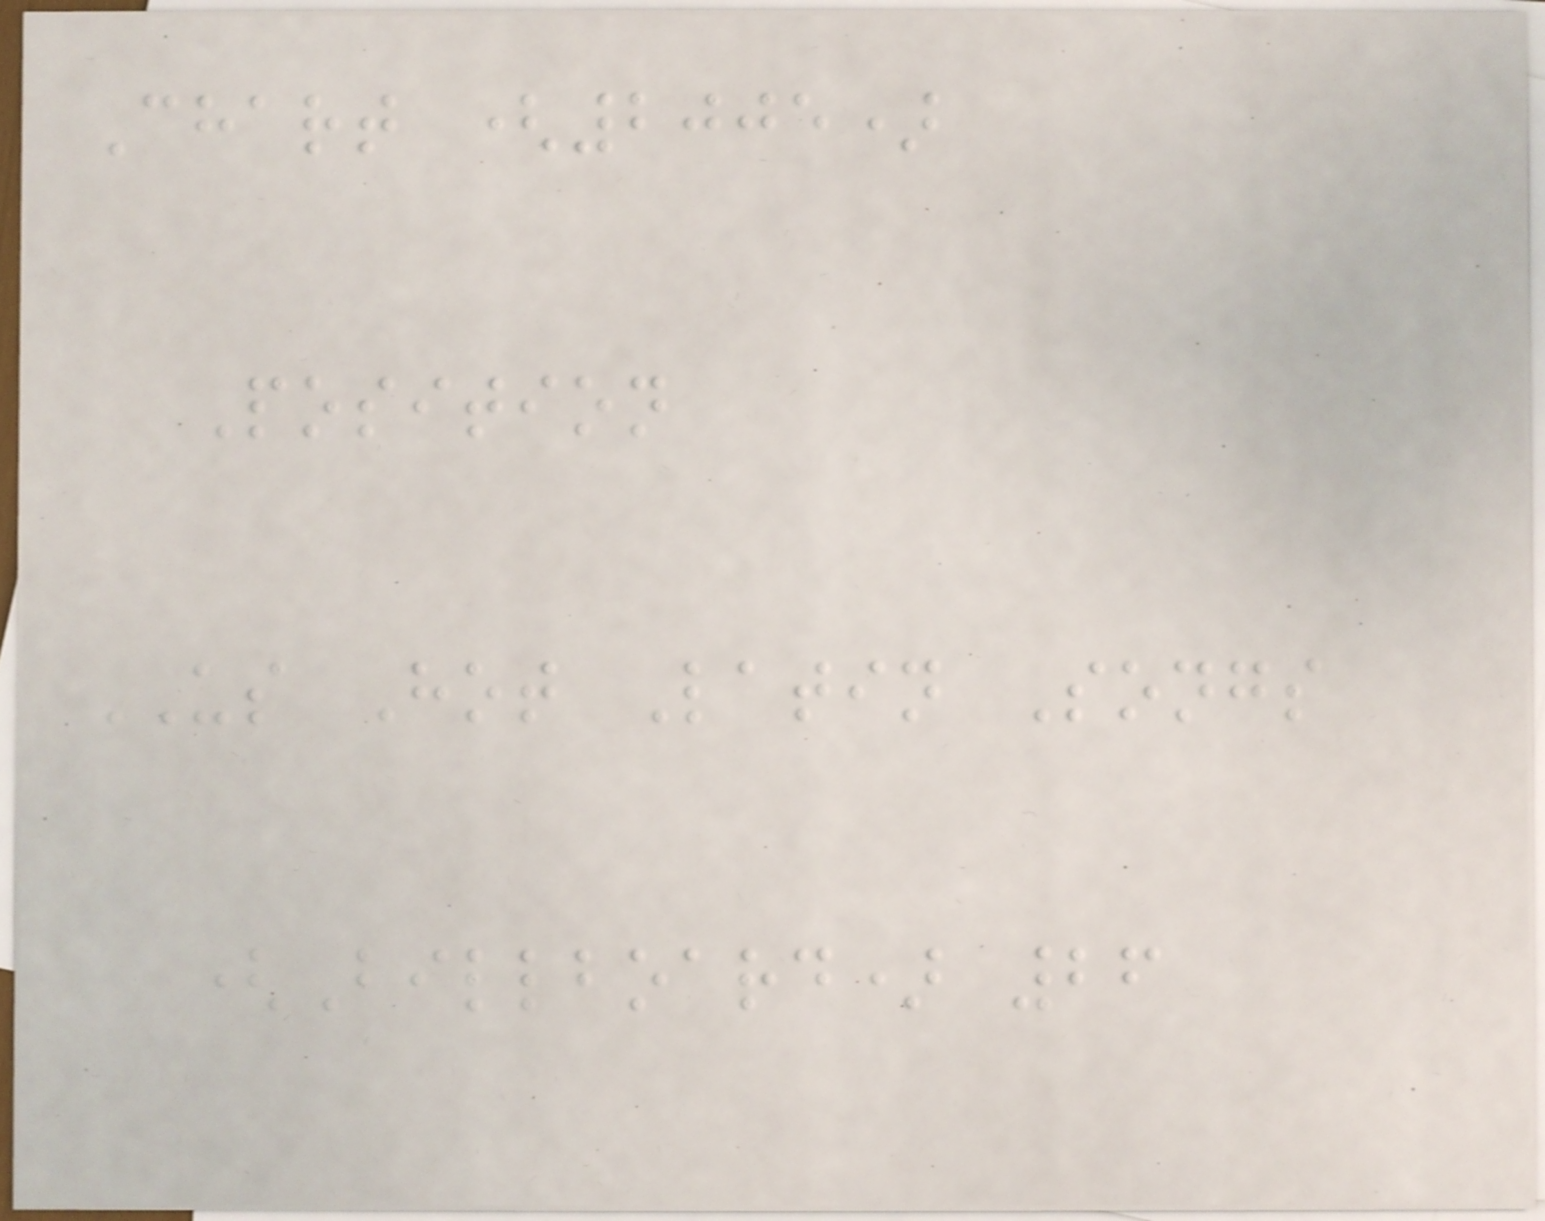Chart (2005)
Position
US Hot Latin Songs
(Billboard) 26
